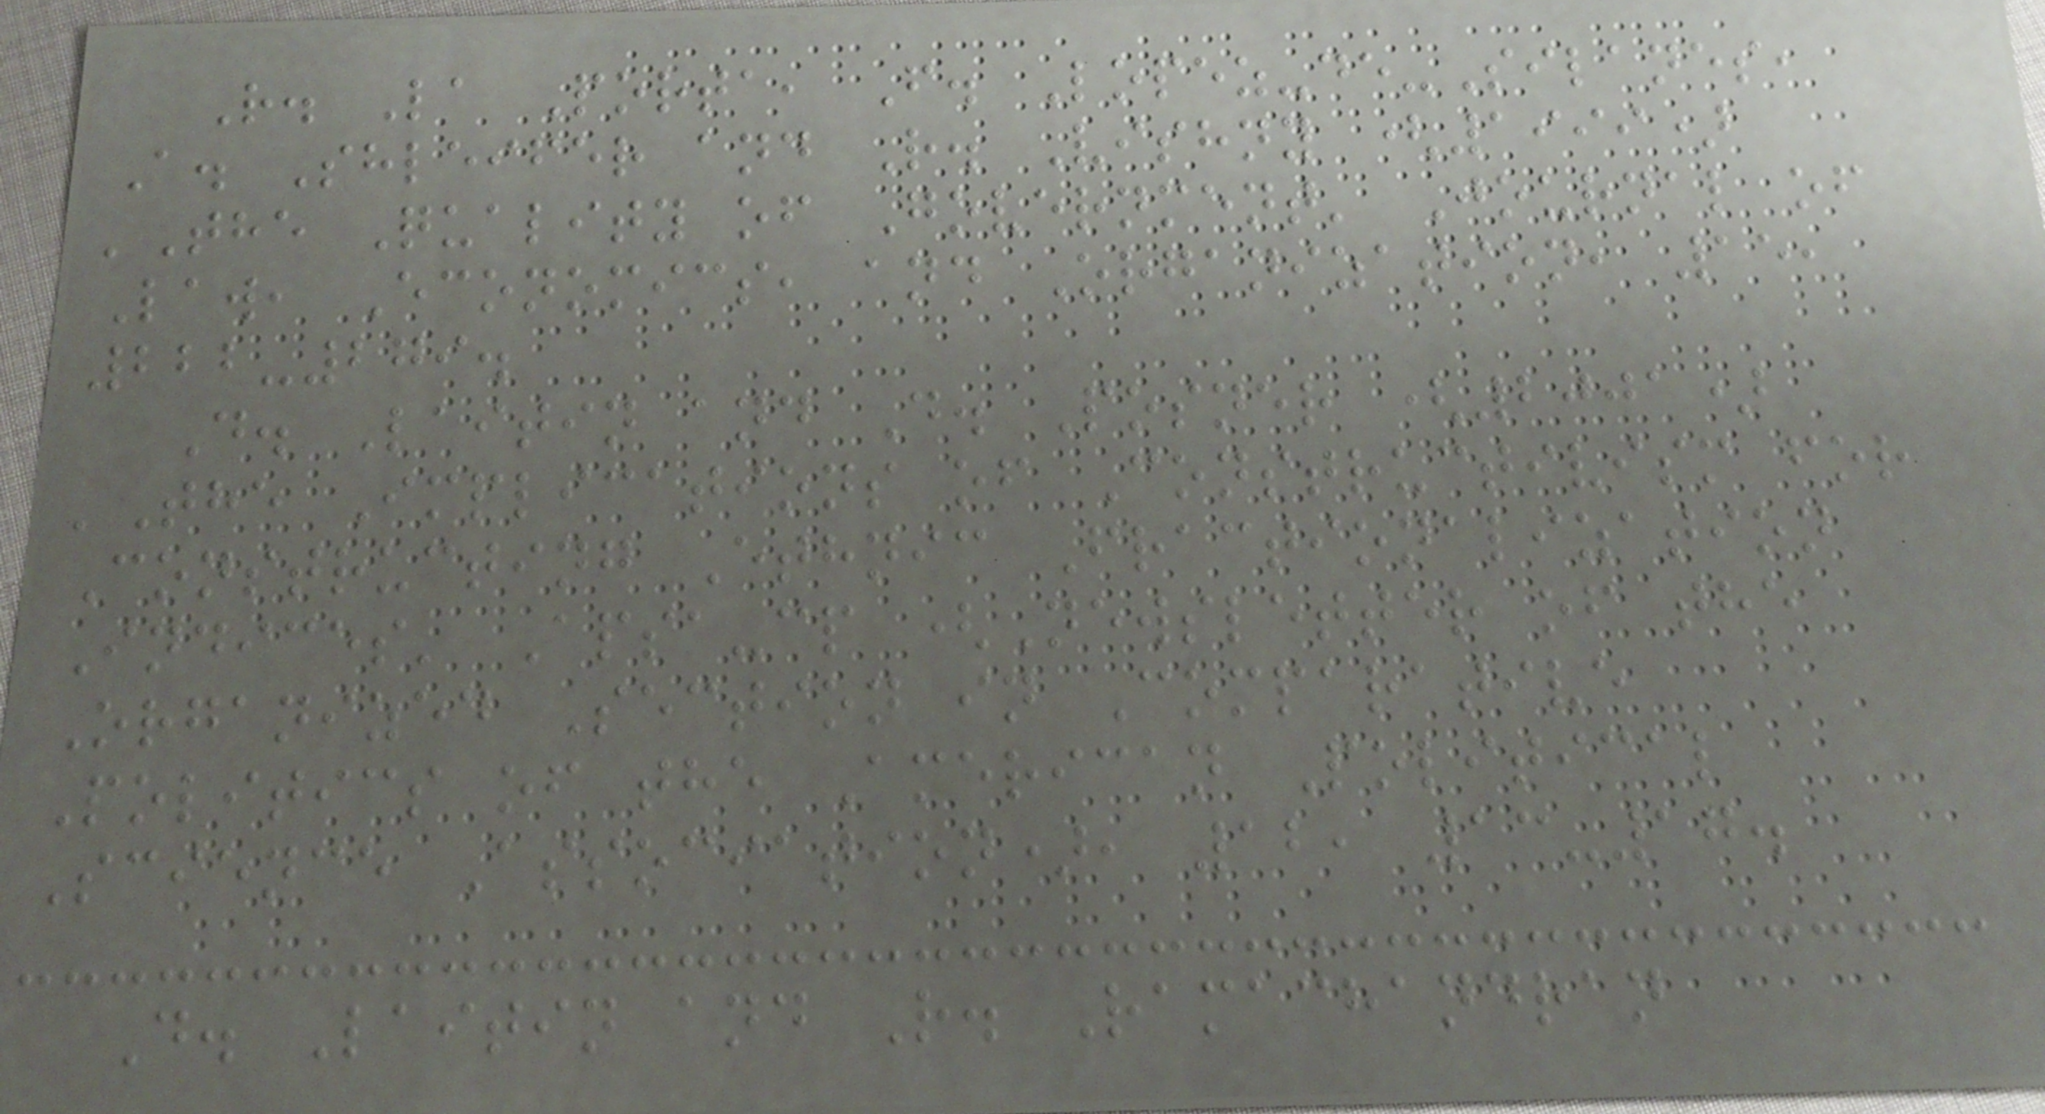R. La Porta, F. Lopez-de-Silanes,
A. Shleifer and R. Vishny (1999)
'The Quality of Government' Journal of
Law, Economics, and Organization, 15,
222-279.
D. Laitin and D. Posner (2001)
'The Implications of Constructivism for
Constructing Ethnic Fractionalization
Indices' Apsa-cp (Newsletter of the
Organized Section in Comparative
Politics of the American Political
Science Association), 12, 13-17.
D. Laitin and R. Ramachandran
